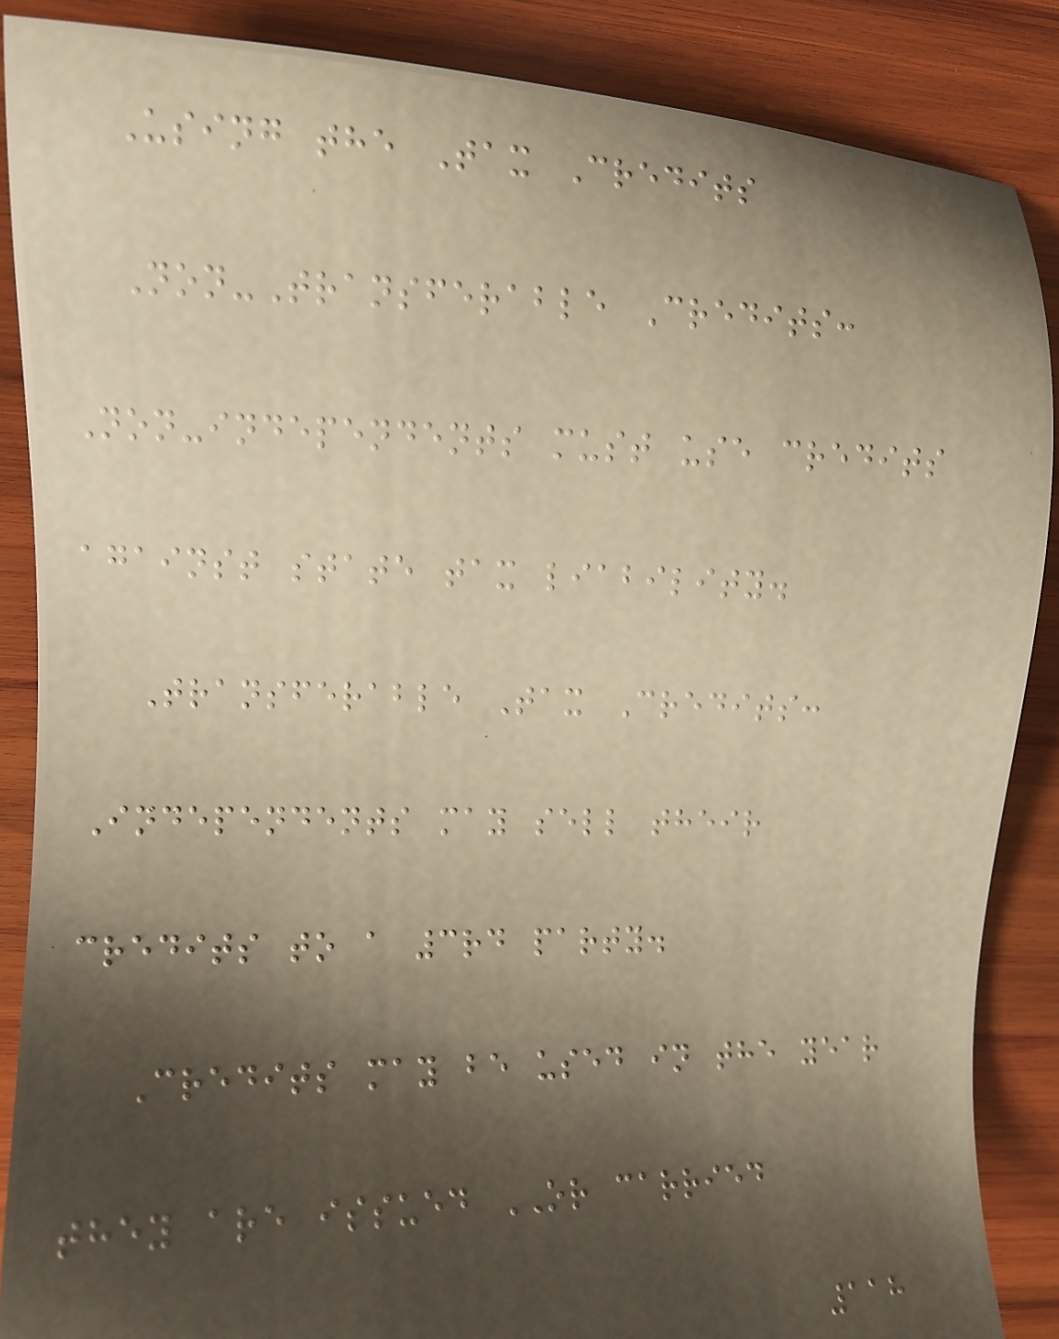Using the Tax Credits
Non-Transferable Credits:
Non-independents must use credits
against state tax liability.
Transferable Tax Credits:
Independents may sell their
credits to a 3rd party.
Credits may be used in the year
they are issued OR carried
118
